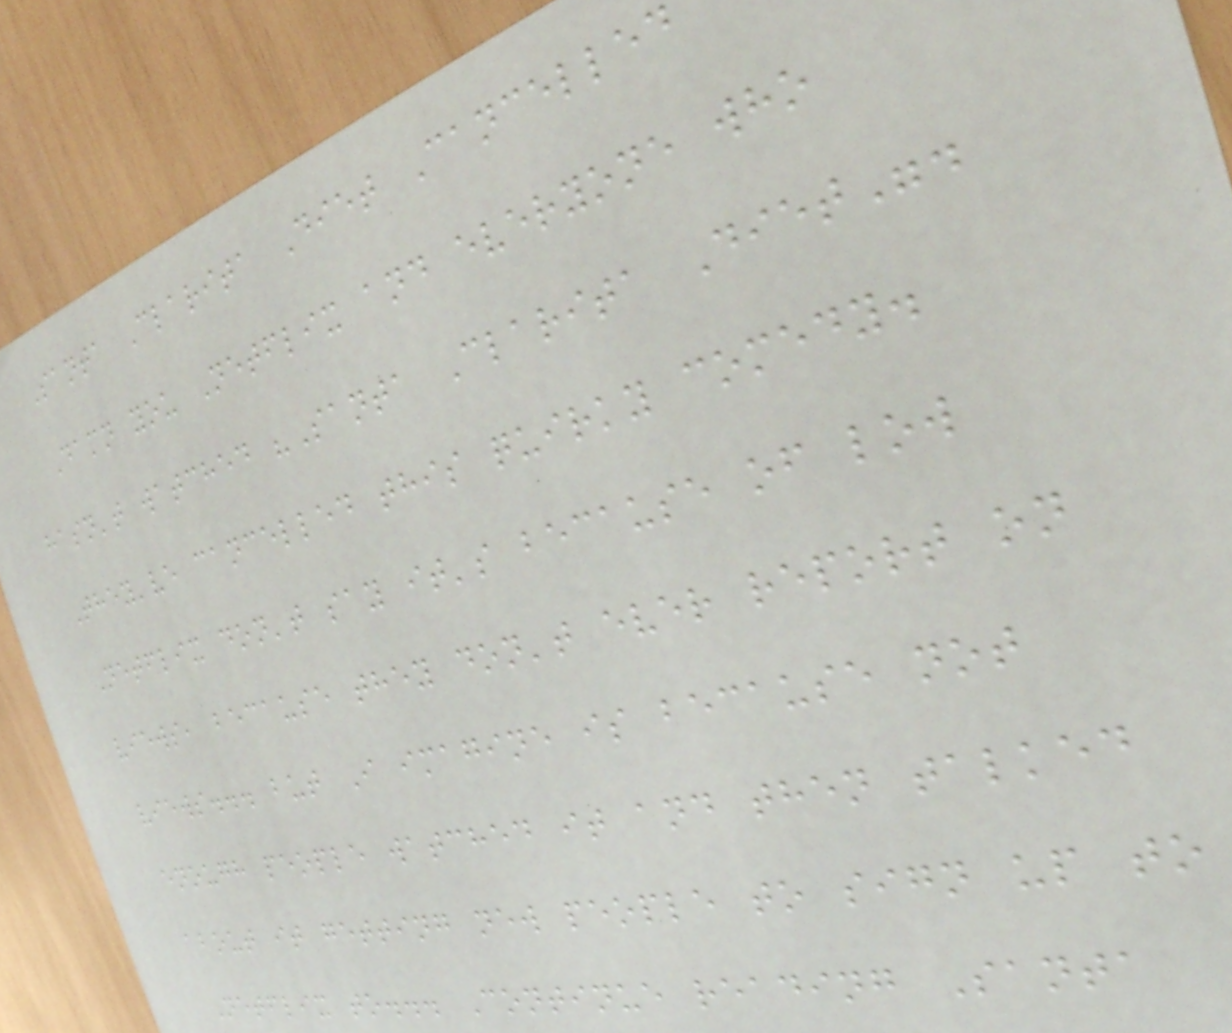Santa Clarita Diet Cancelled
Damn you Netflix and everyone who
hasn't watched "Santa Clarita Diet".
They've cancelled this quirky comedy.
Netflix don't say it's because of low
views, because they don't ever report on
views... but I imagine is because not
enough people watched it and then talked
about it getting new people to sign up to
Netflix to... Continue reading Santa
